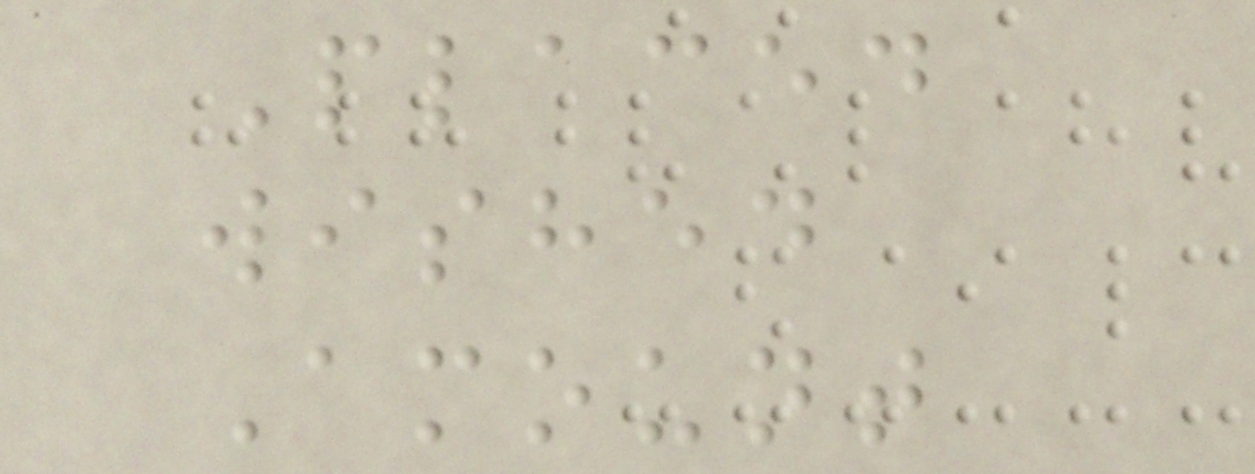Placed
wished
Amount
